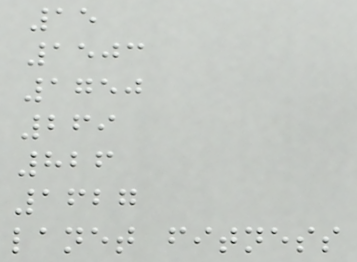15
1503
1750
269
826
1627
lanet fitness
